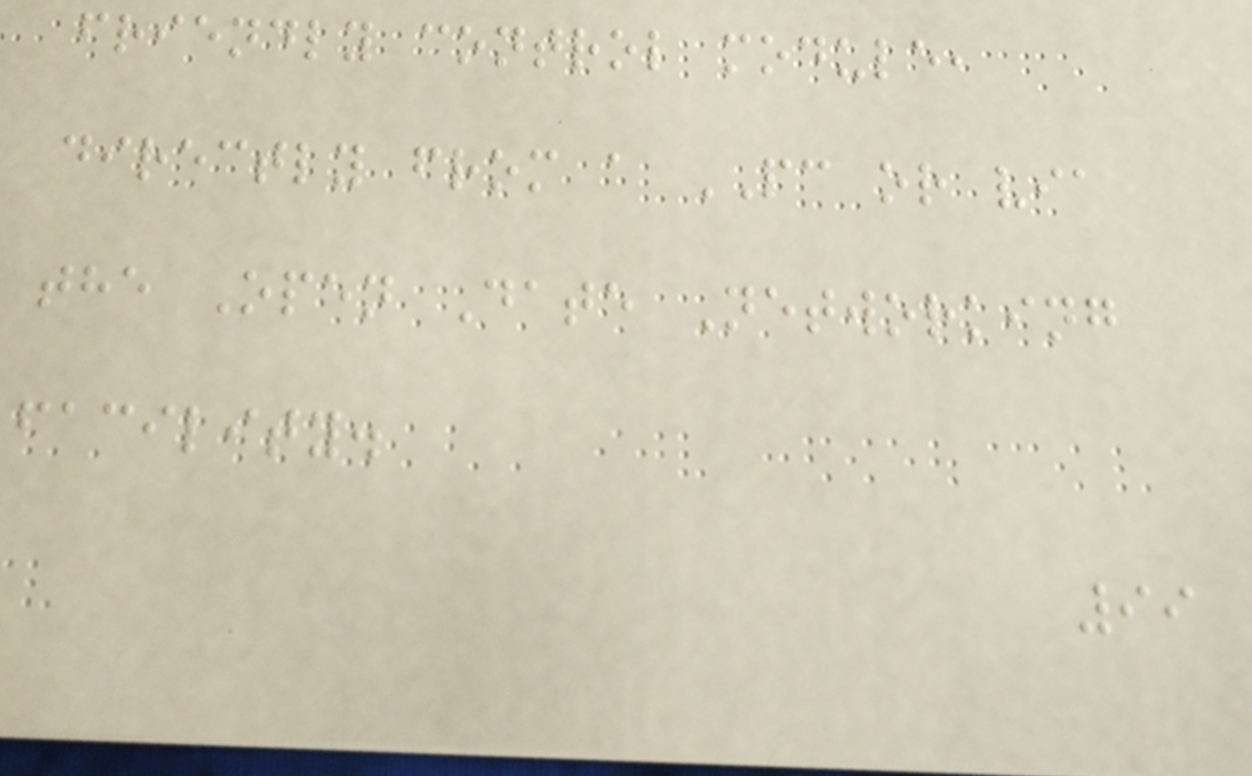friendly control module,
directly from a PC or via
the Open Date Networking
facility.
99
